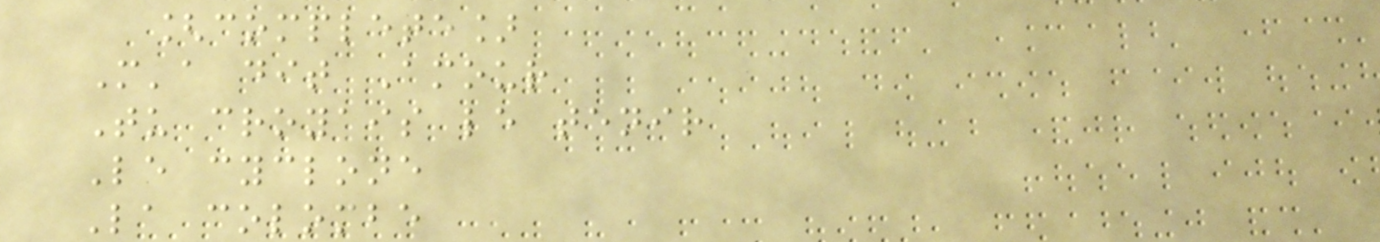[complete]
M'a dit Amour
Tu croyais le tenir
Le cyclone
La colombe
